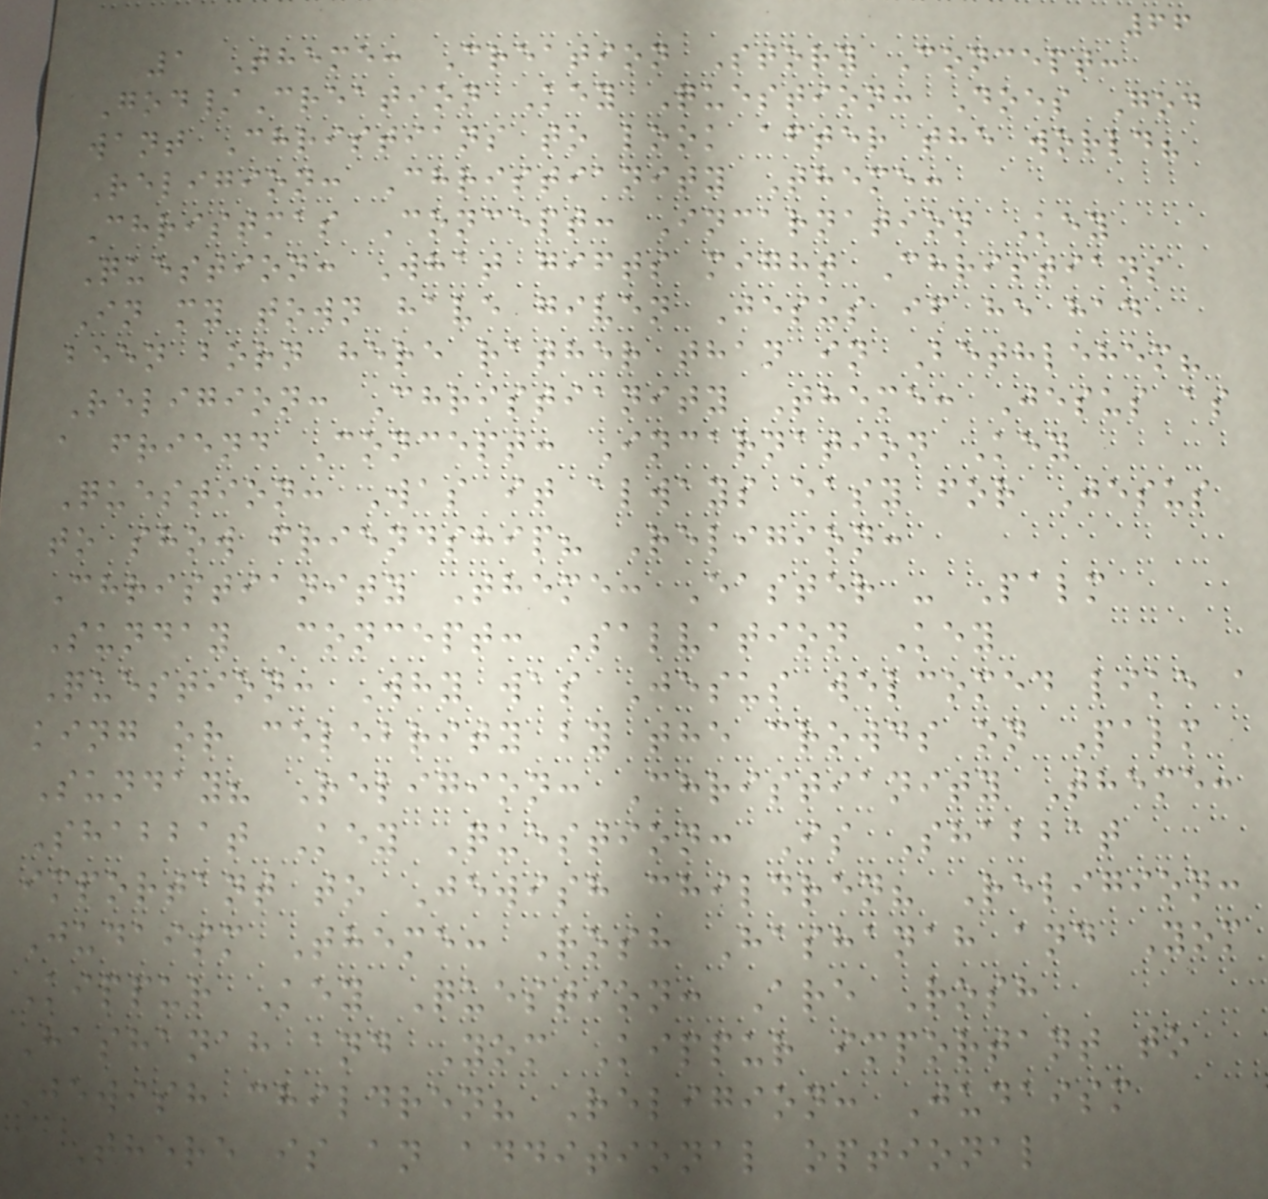66
1 Theme: Creation Story Concept:
God/Creation Key Question: Does God
want Christians to look after the world?
Religion: Christianity Theme:
Christmas Concept: Incarnation Key
Question: What gifts might Christians
In my town have given Jesus if he had
been born here rather than in Bethlehem?
Religion: Christianity Theme: Jesus as
a friend Concept: Incarnation Key
Question: Was it always easy for Jesus
to show friendship? Religion:
Christianity Theme: Easter - Palm
Sunday Concept: Salvation Key
Question: Why was Jesus welcomed like a
king or celebrity by the crowds on Palm
Sunday? Religion: Christianity Theme:
Shabbat Key Question: Is Shabbat
important to Jewish children? Religion:
Judaism Theme: Rosh Hashanah and Yom
Kippur Key Question: Are Rosh
Hashanah and Yom Kippur important to
Jewish children? Religion: Judaism
There is an additional optional
